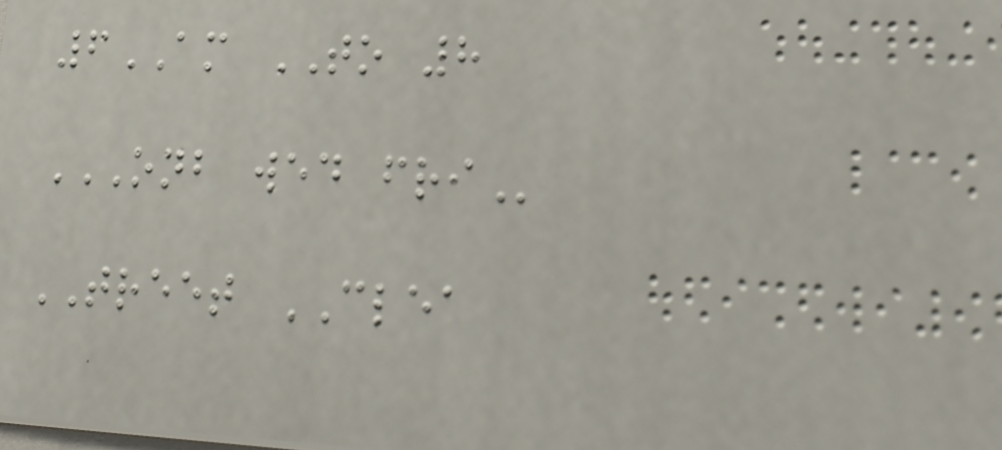6AM TO 8
ONB WED FRI
TREET CLEA
